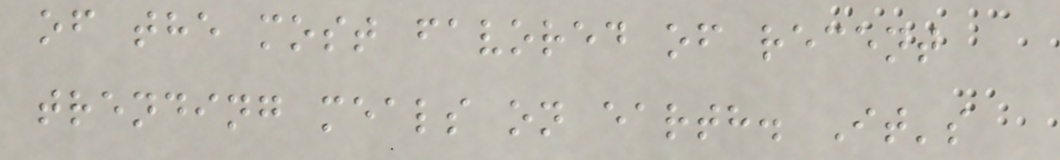of the most favored of recent
trending meals on earth. It's
